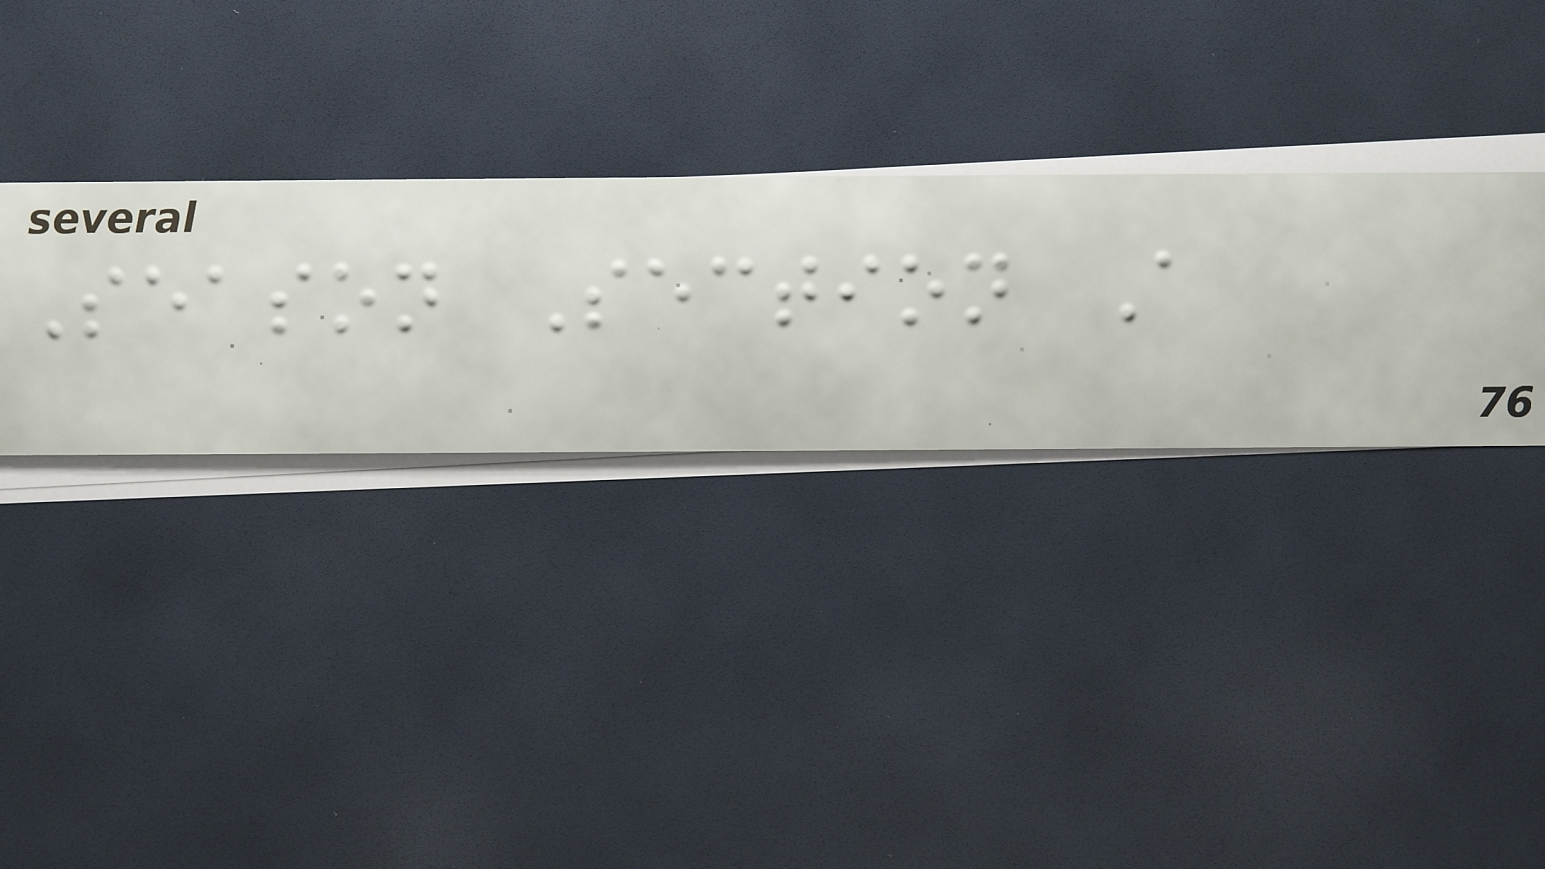Season Section A
